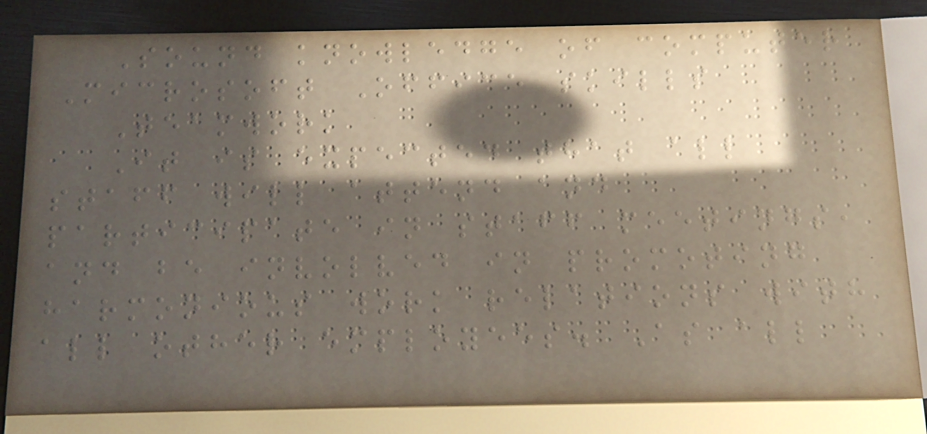Sound knowledge of computer
Microsoft Office skills
Teamwork
It is expected that all
staff will attend and
participate in staff meetings,
and be involved in promoting
harmonious work relations with
all other employees. As all
